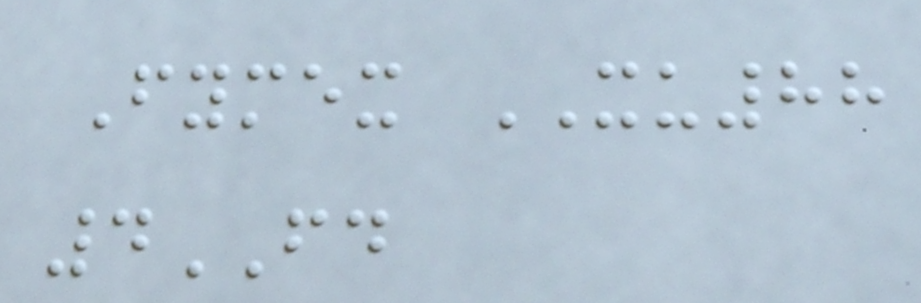Fymex XU88
4FD
